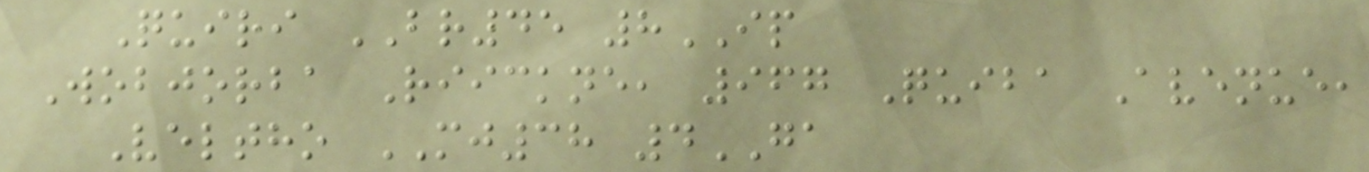Quiri BR45 8IP
Wobjorba Riickne, 967 Quiba Avenue,
Veltho MJ38 4GA
